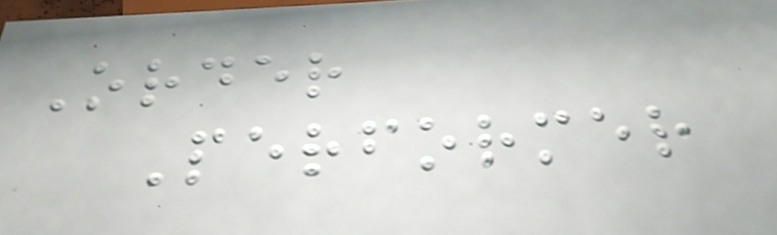Order
Performer
